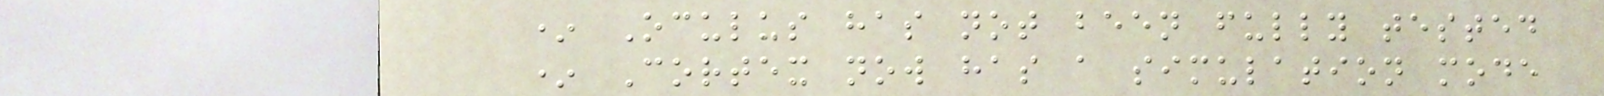* Oculus has not been fully tested
* Cortex now has a simulation mode
